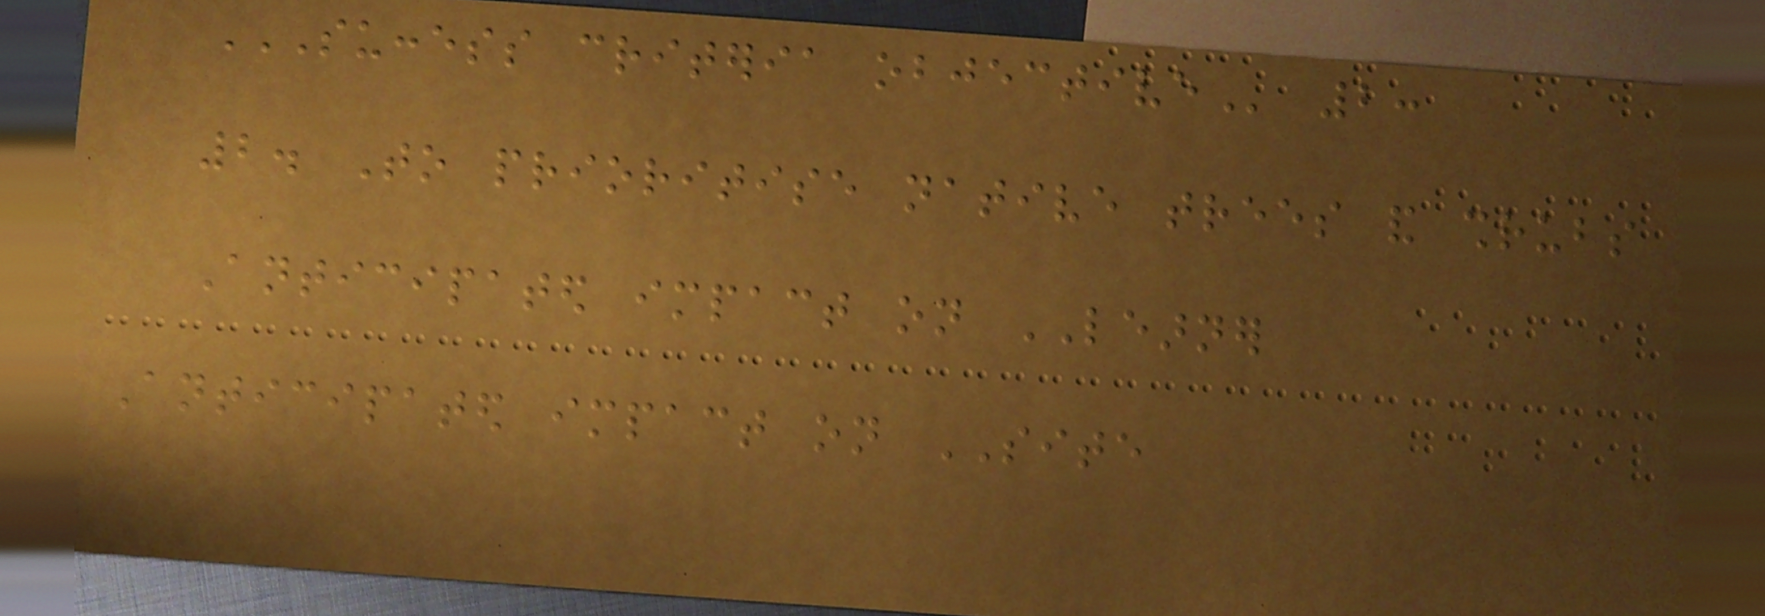SUCCESS CRITERIA OBJECTIVE 2:
2. To prioritise native trees and shrubs
Anticipated impact on LEARNER
Anticipated impact on SITE
